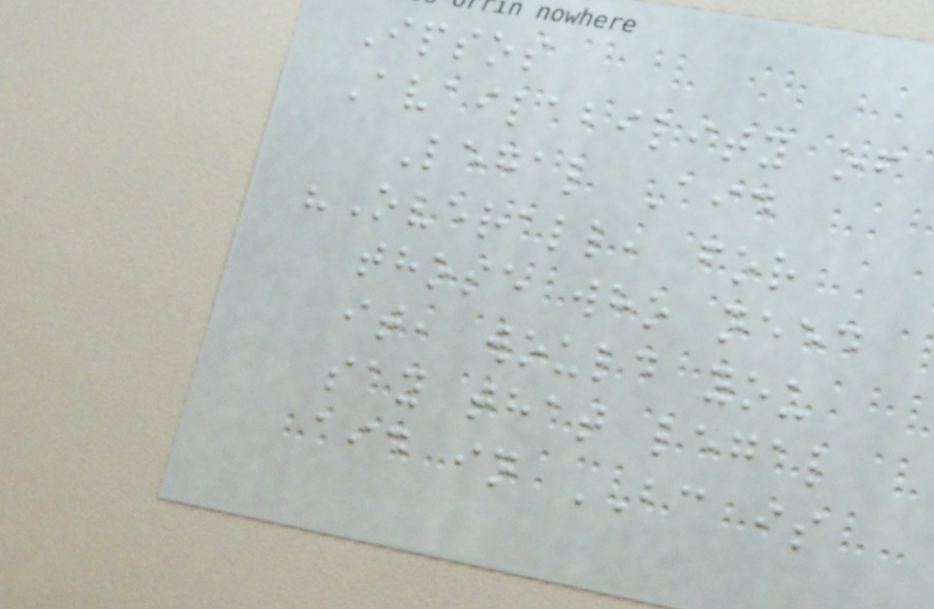Ipsos
Availability of
Legal Aid
"Overall, for
those who need
it, would you
say that legal
aid in BC is
